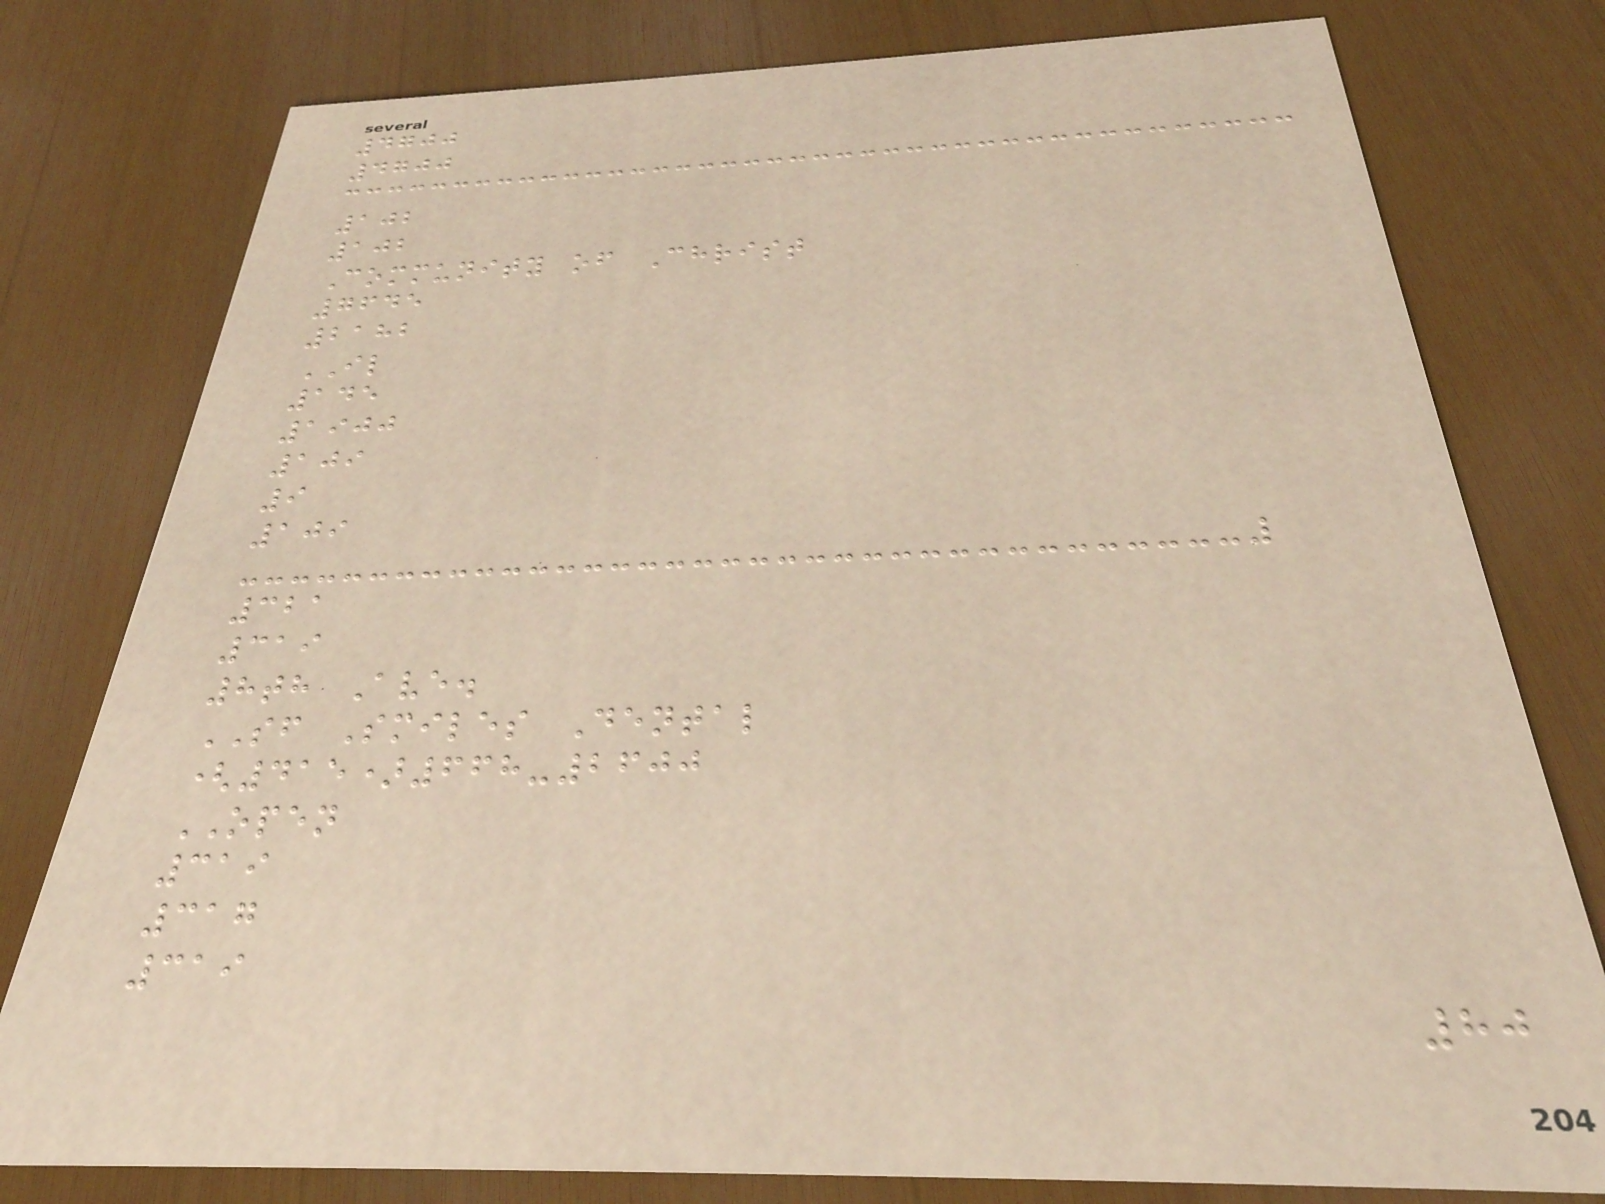4700
4700
102
102
Community of Christ
7645
2182
IL
145
1900
109
9
109
321
319
8th Ave.
SF Smiles Dental
(415)668-2600
OPEN
319
317
319
80
